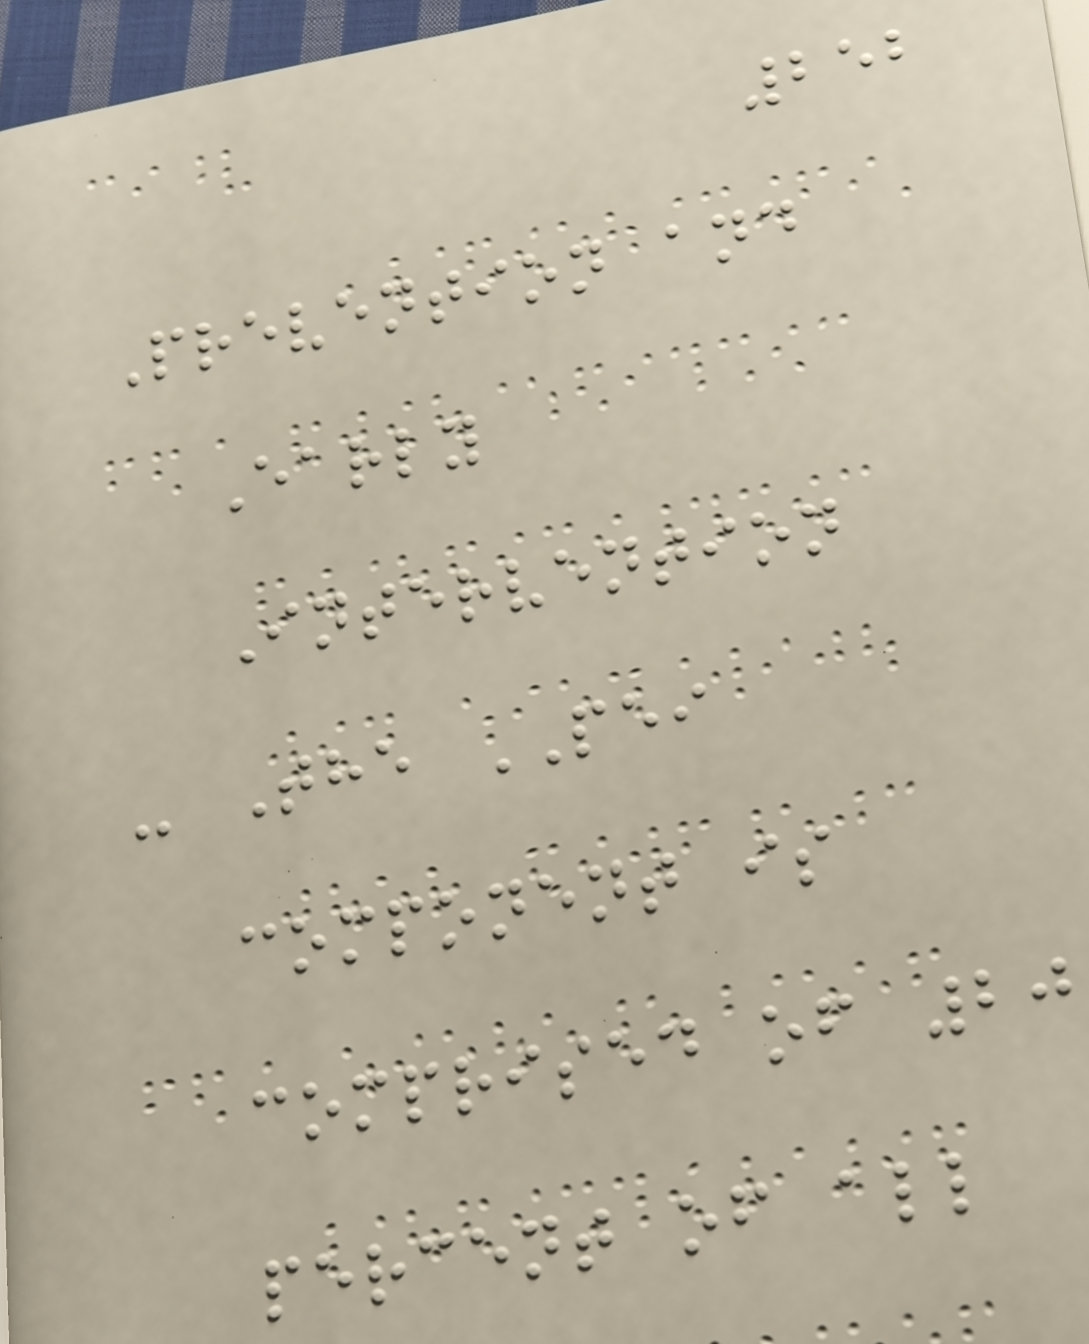252
Prevention and
Early
Intervention
- The PEI
component is
comprised of 20
percent of all
